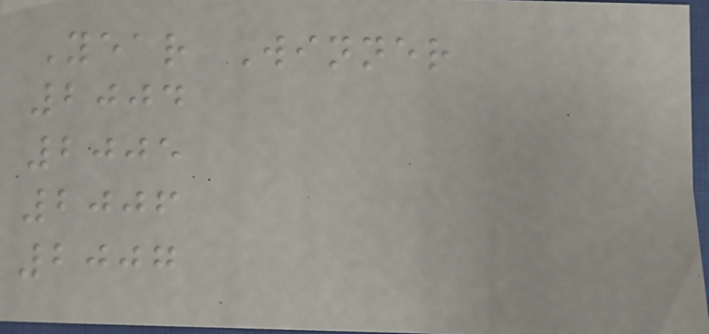Year Winner
2004
2005
2006
2007
